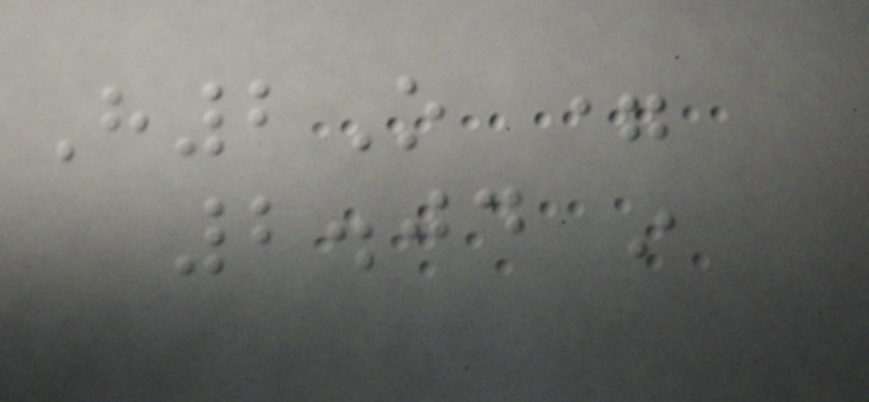H2O =
2.04 in
